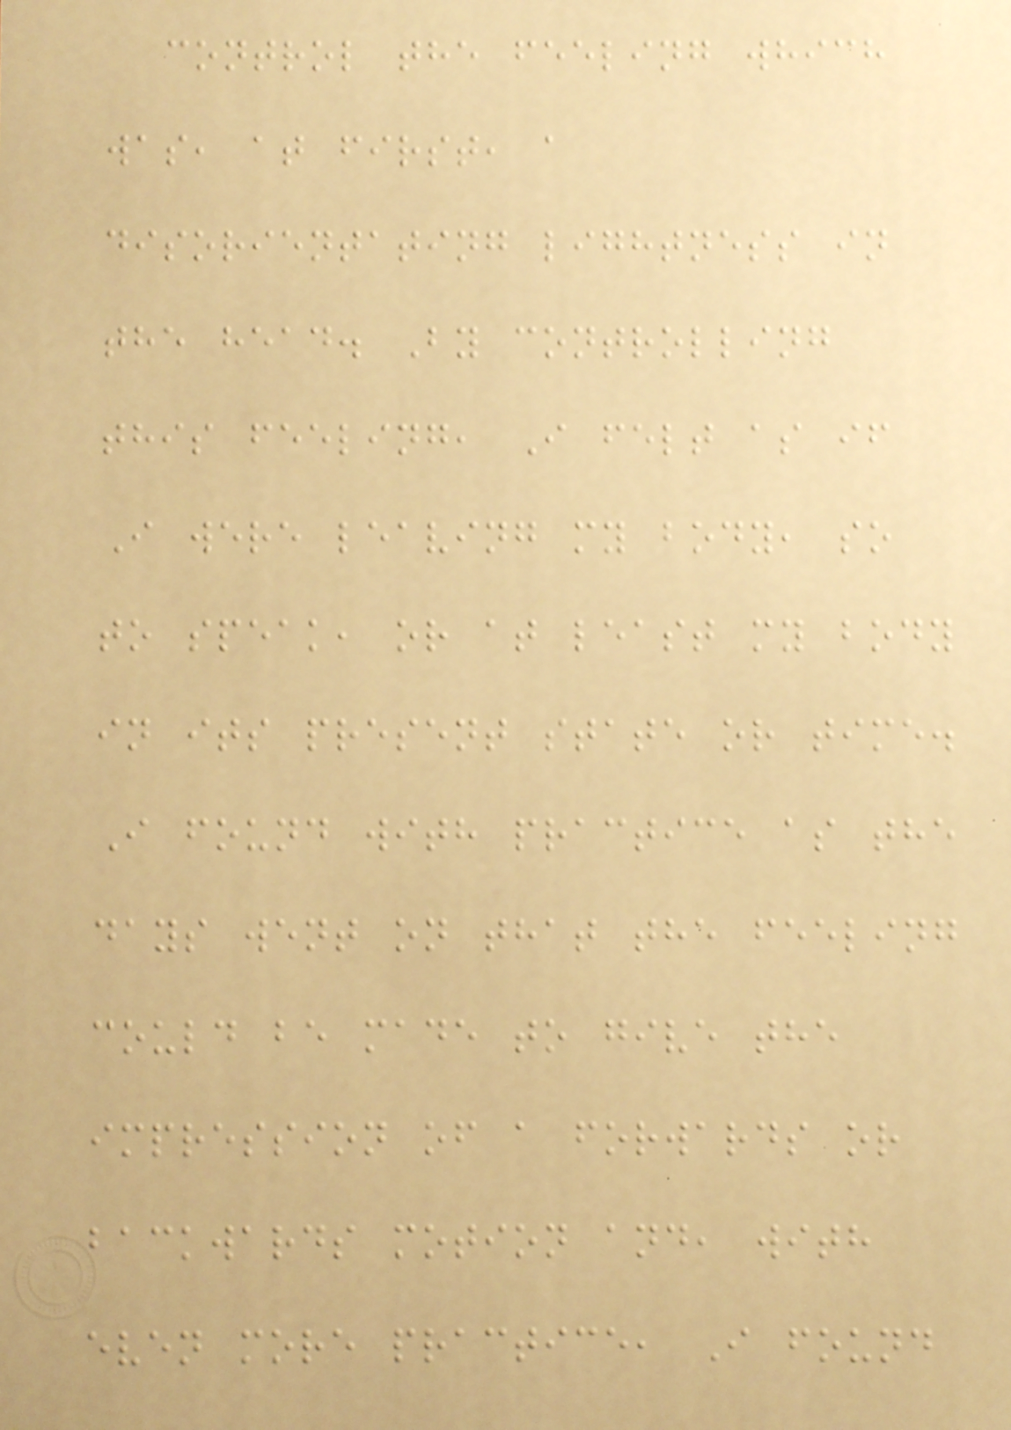control the feeling which
was, at first, a
disorientating lightness in
the head. By controlling
this feeling, I felt as if
I were leaving my body, so
to speak, or at least my body
in its present state or time.
I found with practice as the
days went on that the feeling
could be made to give the
impression of a forwards or
backwards motion and, with
even more practice, I found
